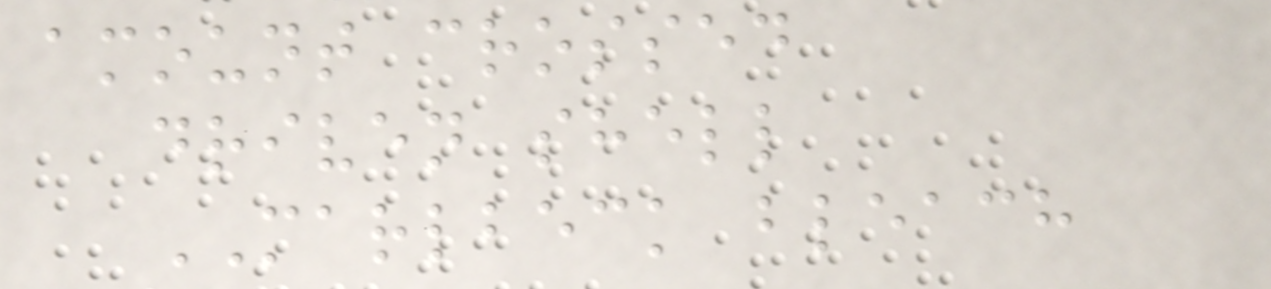amount crossed
driven shell
MARLBECK bleach
